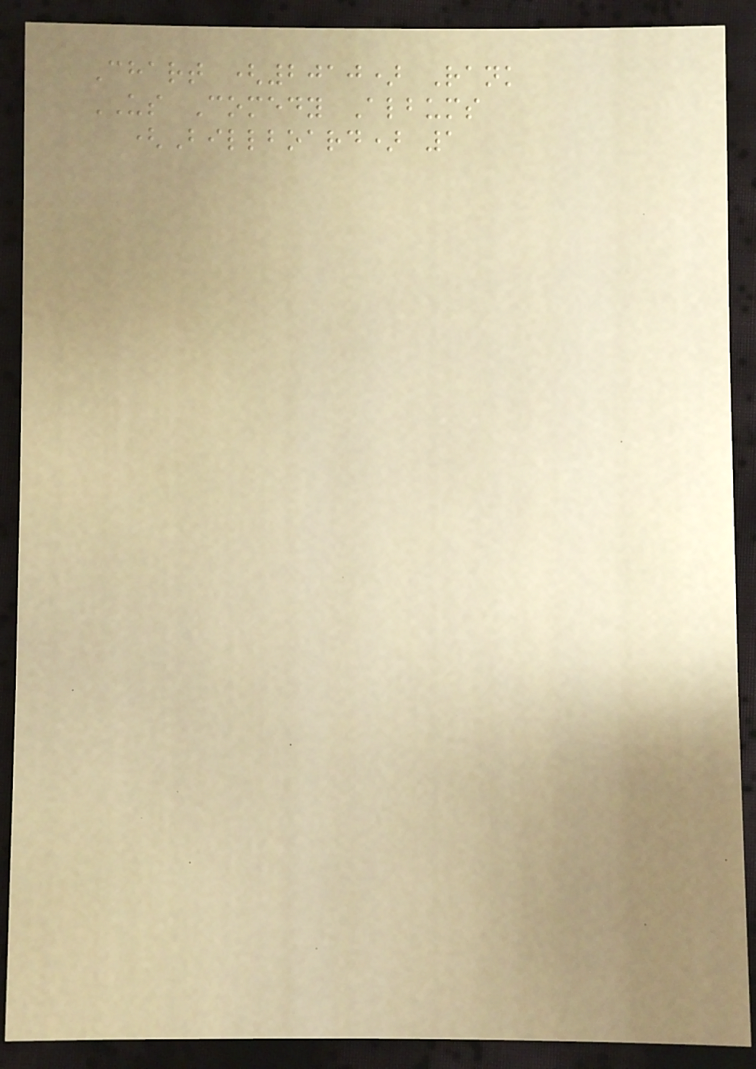Chart (2010) Rank
US Comedy Albums
(Billboard) 1
